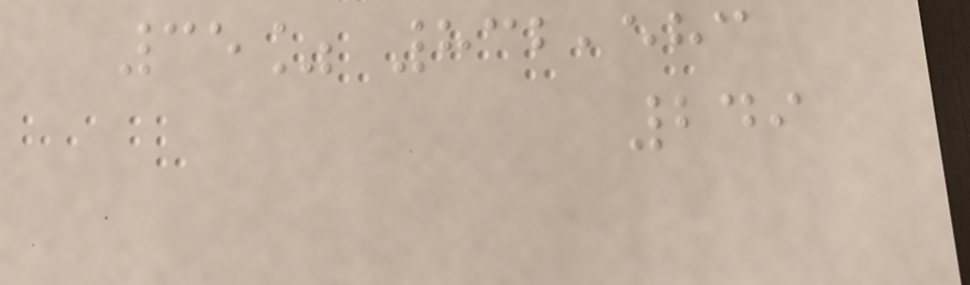35% 832,583
249
